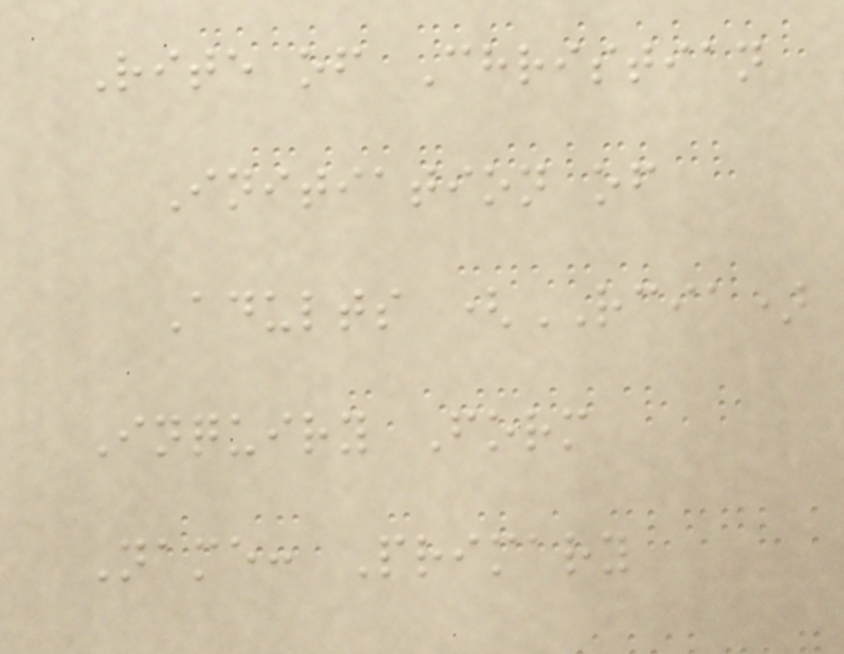Rite of Christian
Initiation of
Adults (RCIA)
Inquiry Form
Name: Primary
